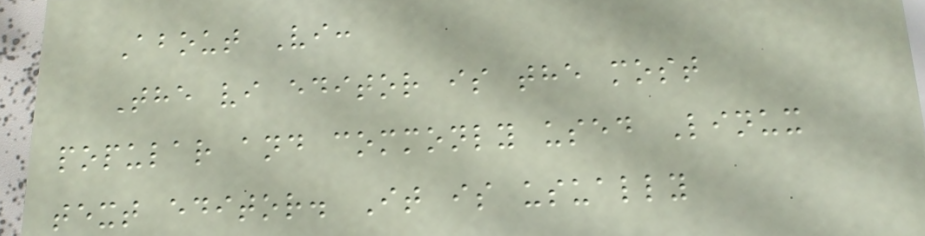About Vi:
The vi editor is the most
popular and commonly used Linux
text editor. It is usually
